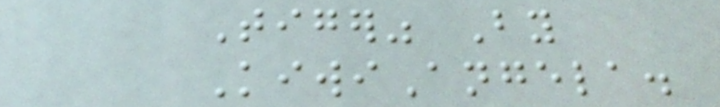Tiger" By
KiwiAngela.
